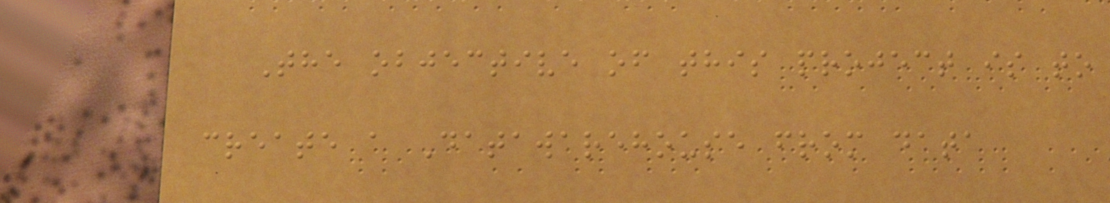The objective of this project is to
create a Datawarehouse from data
